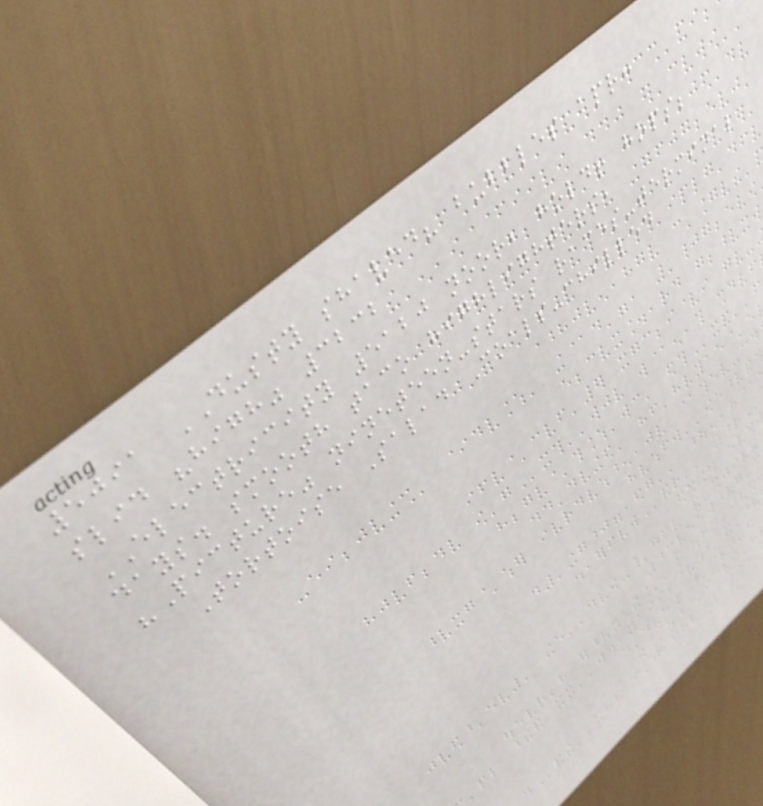5091 DUSTY shaved? bubbles apr:
slid "high" 3232
ELECTRICITY 5120 noor, hold! hops;
days. smooth taco highlighters,
"Picture" nineteen-stars races-terminal
Tortoise Salad Coals-chilled
